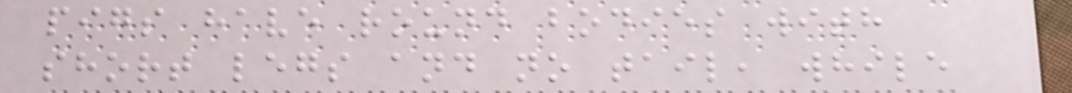pigs have round bodies with
short legs and no tail, while
